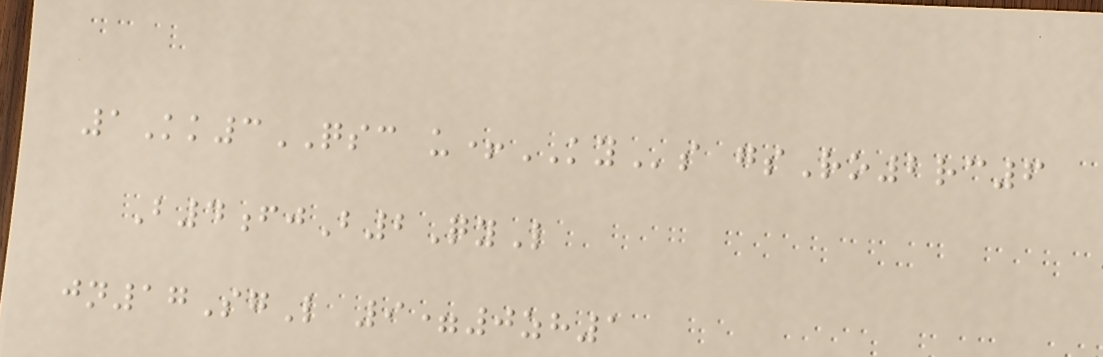1Kk3QSC u+KYs gsRo2rc6
B4fjB2QyL
jn17SgL 9=0zh1
